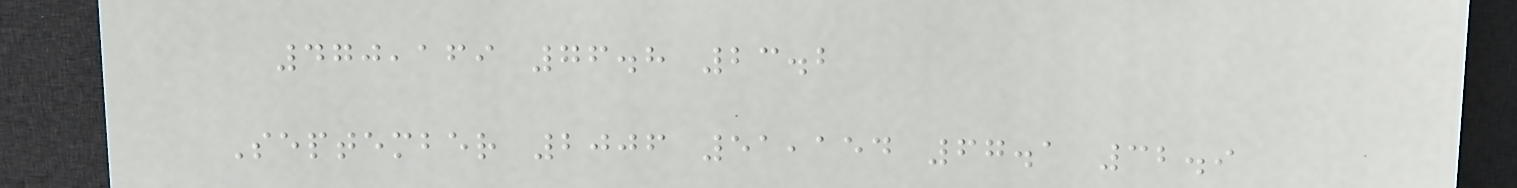470,169 76.8 23.2
September 2006 51,154 67.1 32.9
